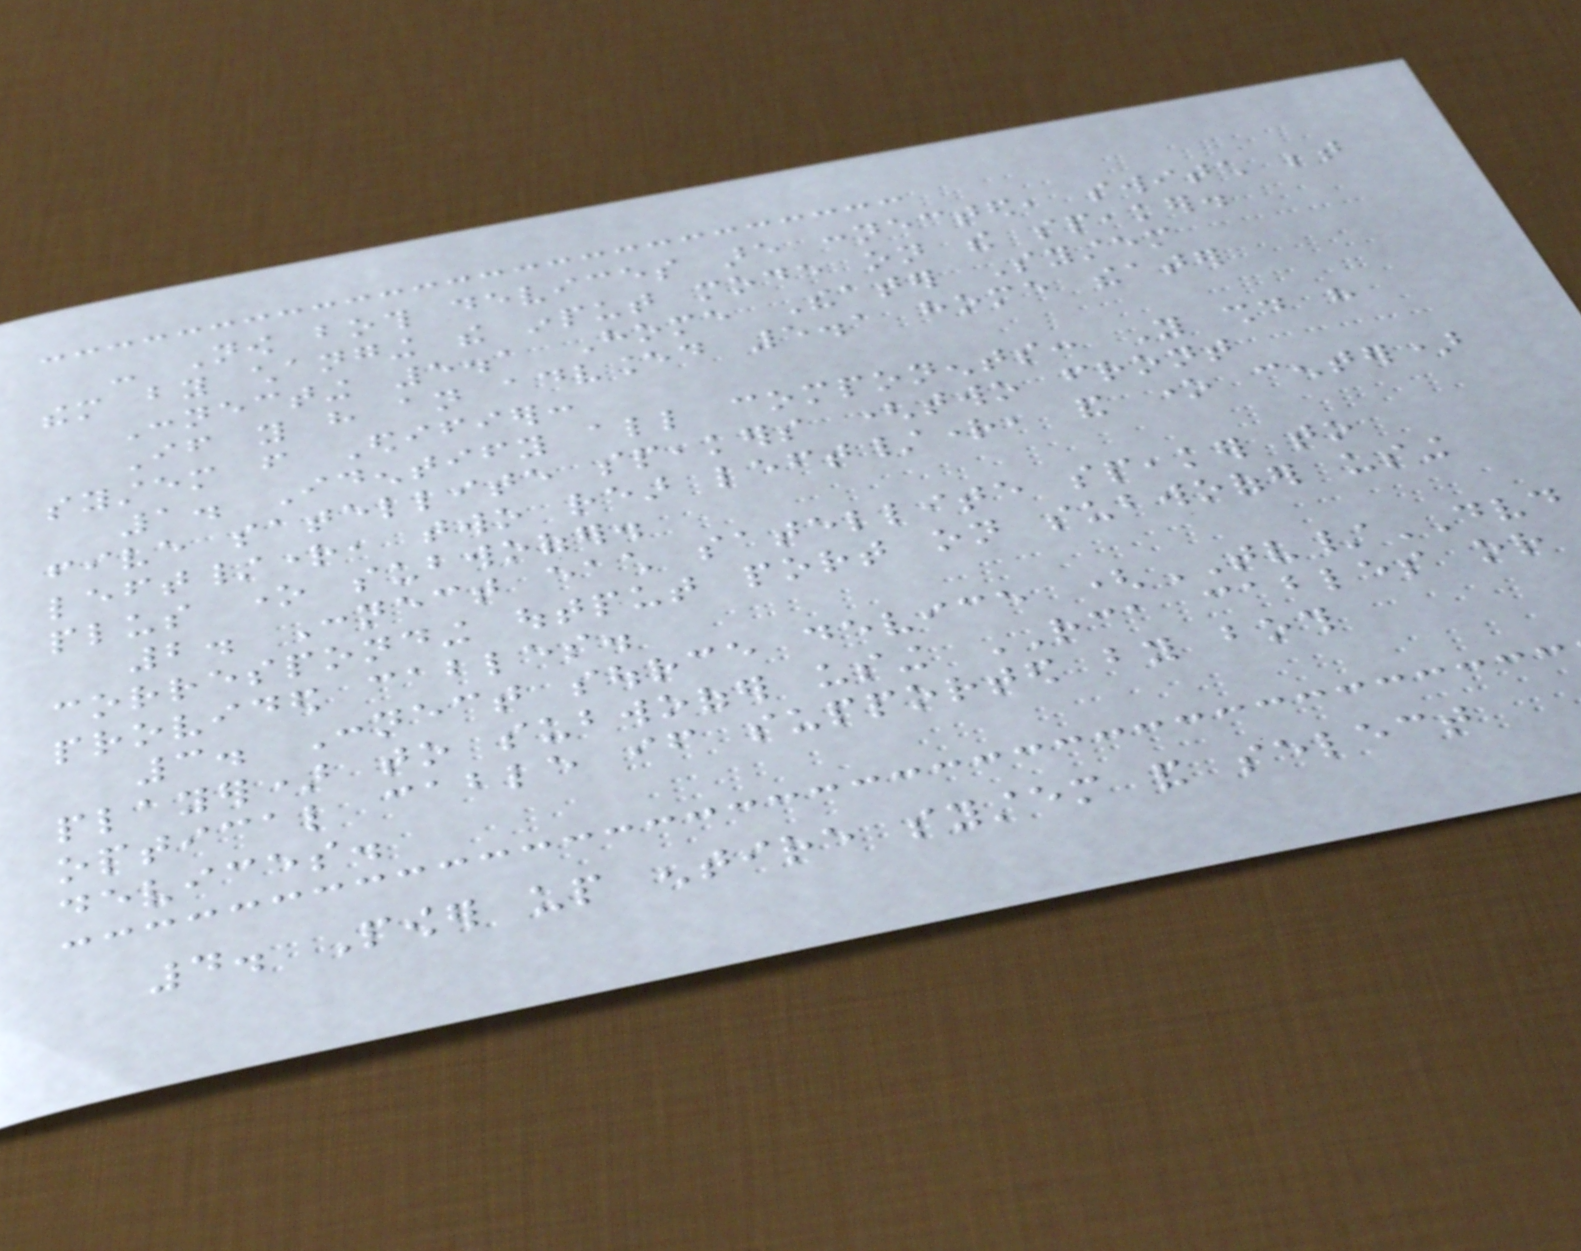- Now both devices are connected, switch between
them by changing the input mode on the speaker.
Connecting 5.1 Home Theater System
If you have an advanced 5.1 home theater
system from Edifier:
1. Identify all components: You should have
five satellite speakers (two front
left/right, two rear left/right, and one center)
plus one subwoofer.
2. Connect each satellite speaker to
corresponding output port on subwoofer using
provided cables.
3. Connect source device (TV/DVD
player) to subwoofer using RCA cables or
optical cable if supported by both
devices.
4. Power up entire system and select
